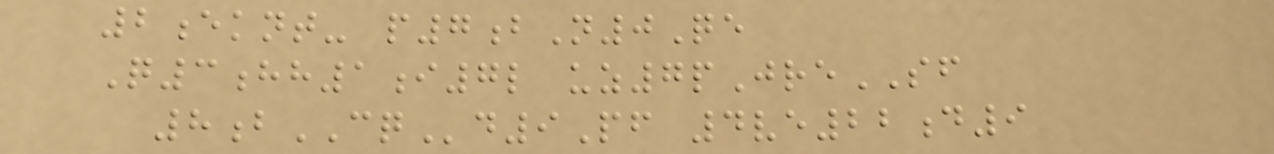2eknt- p7bN0Qe
Q3hh1i7l uz7pJreSF
8bCQd9Pf 4ve22d9
